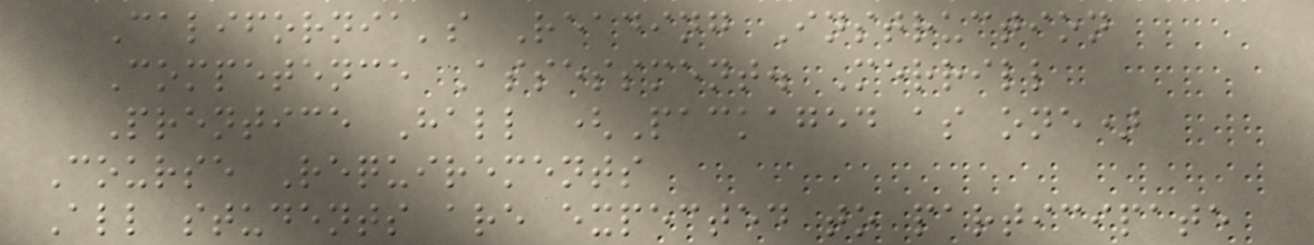California's Reading Instruction
Competence Assessment. Merrill
Prentice Hall (Packaged as one)
Course Requirements
All students are expected to participate
